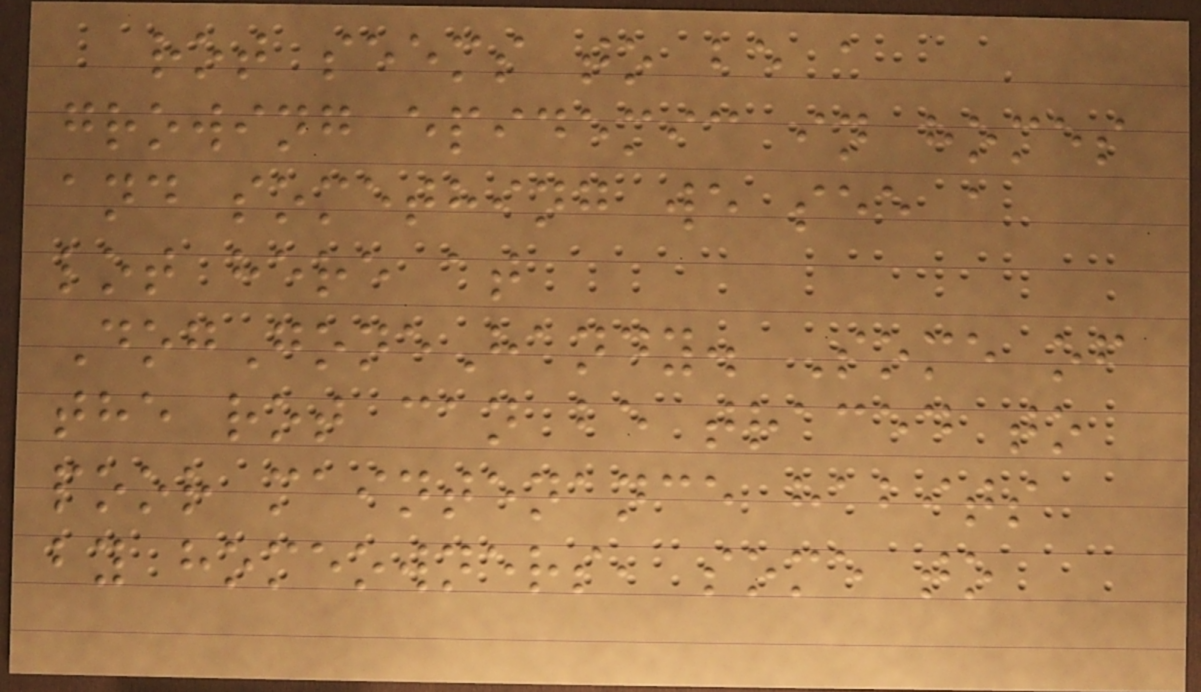rot seems to be a
growing epidemic in homes
and something we see a
lot here at
DogGoneHandy. Some of
the rot can be traced to
poor maintenance habits
by homeowners, some to
